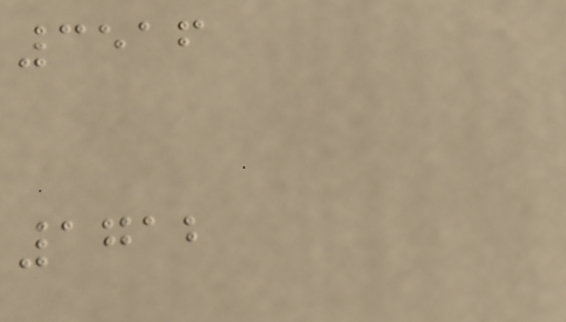3516
1712
